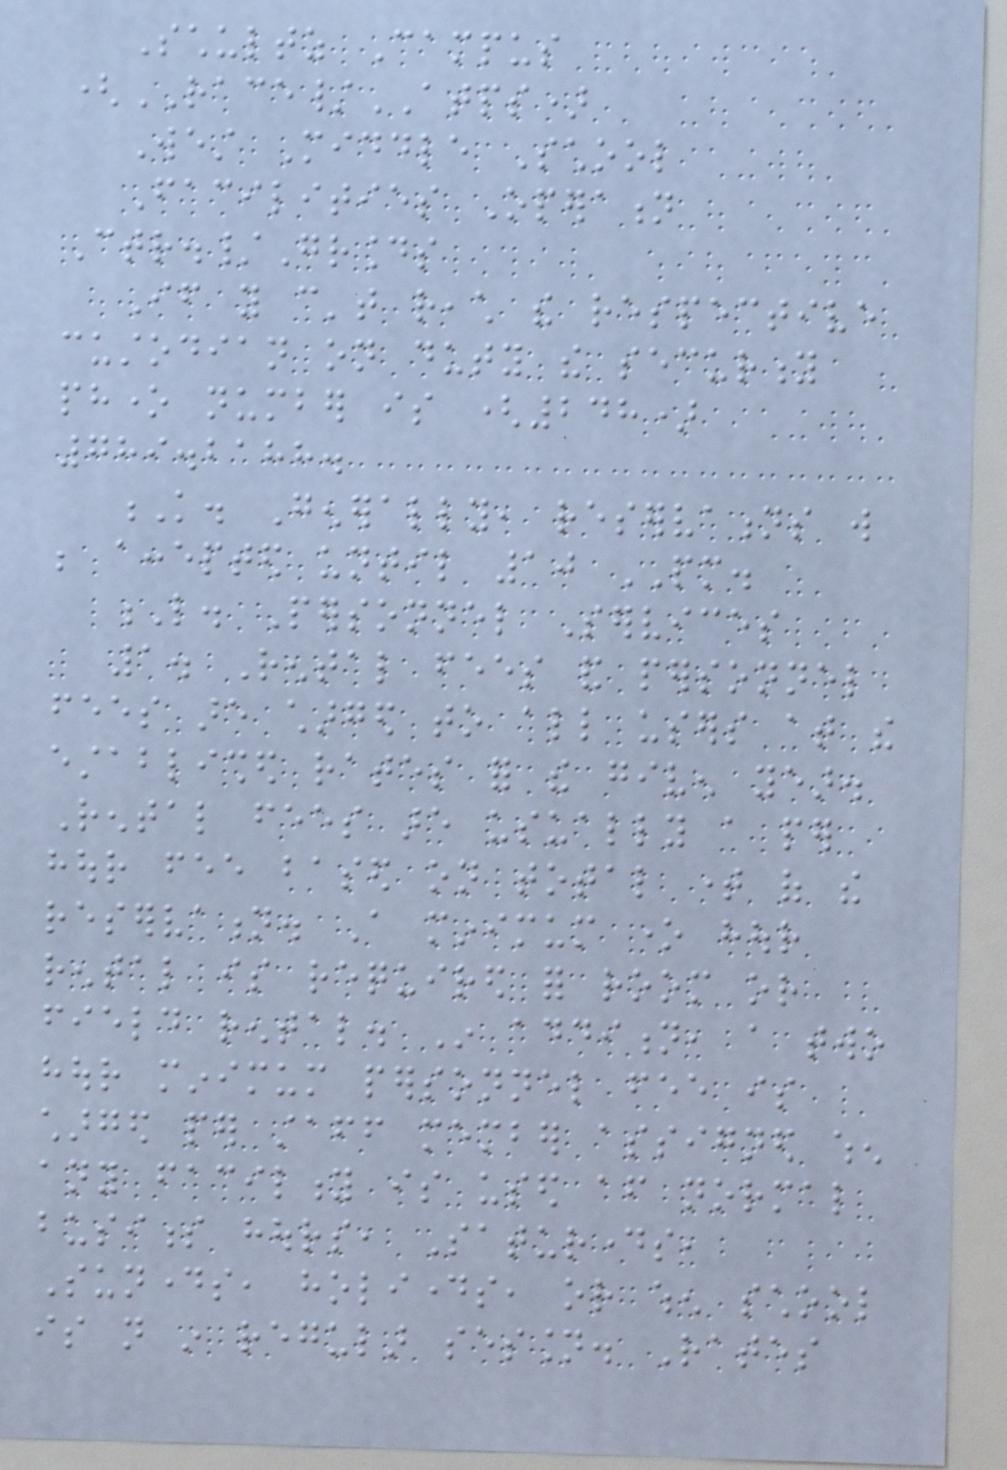Schultz Campus
(RACE/ATPS)
West Middle School
Facilities Operation
Ctr./Grounds
If you can't reach the respective
custodian on duty the security
phone number is (248)
789.2188.
K. Generally, reservations will
be accepted until 10 PM.
L. Personnel Services
1. Rental fees and personnel
fees are charged to all users at the
established rates for the given year.
Rental fees are usually a per
hour fee based on total time of the
reservation. A minimum one hour
rental is required for room or
field rental. In addition, a two
hour minimum personnel fee is
charged per staff member assigned when
any facility is used after normal
business hours, Saturdays,
Sundays, holidays, or when school
is not in regular session. Rates
